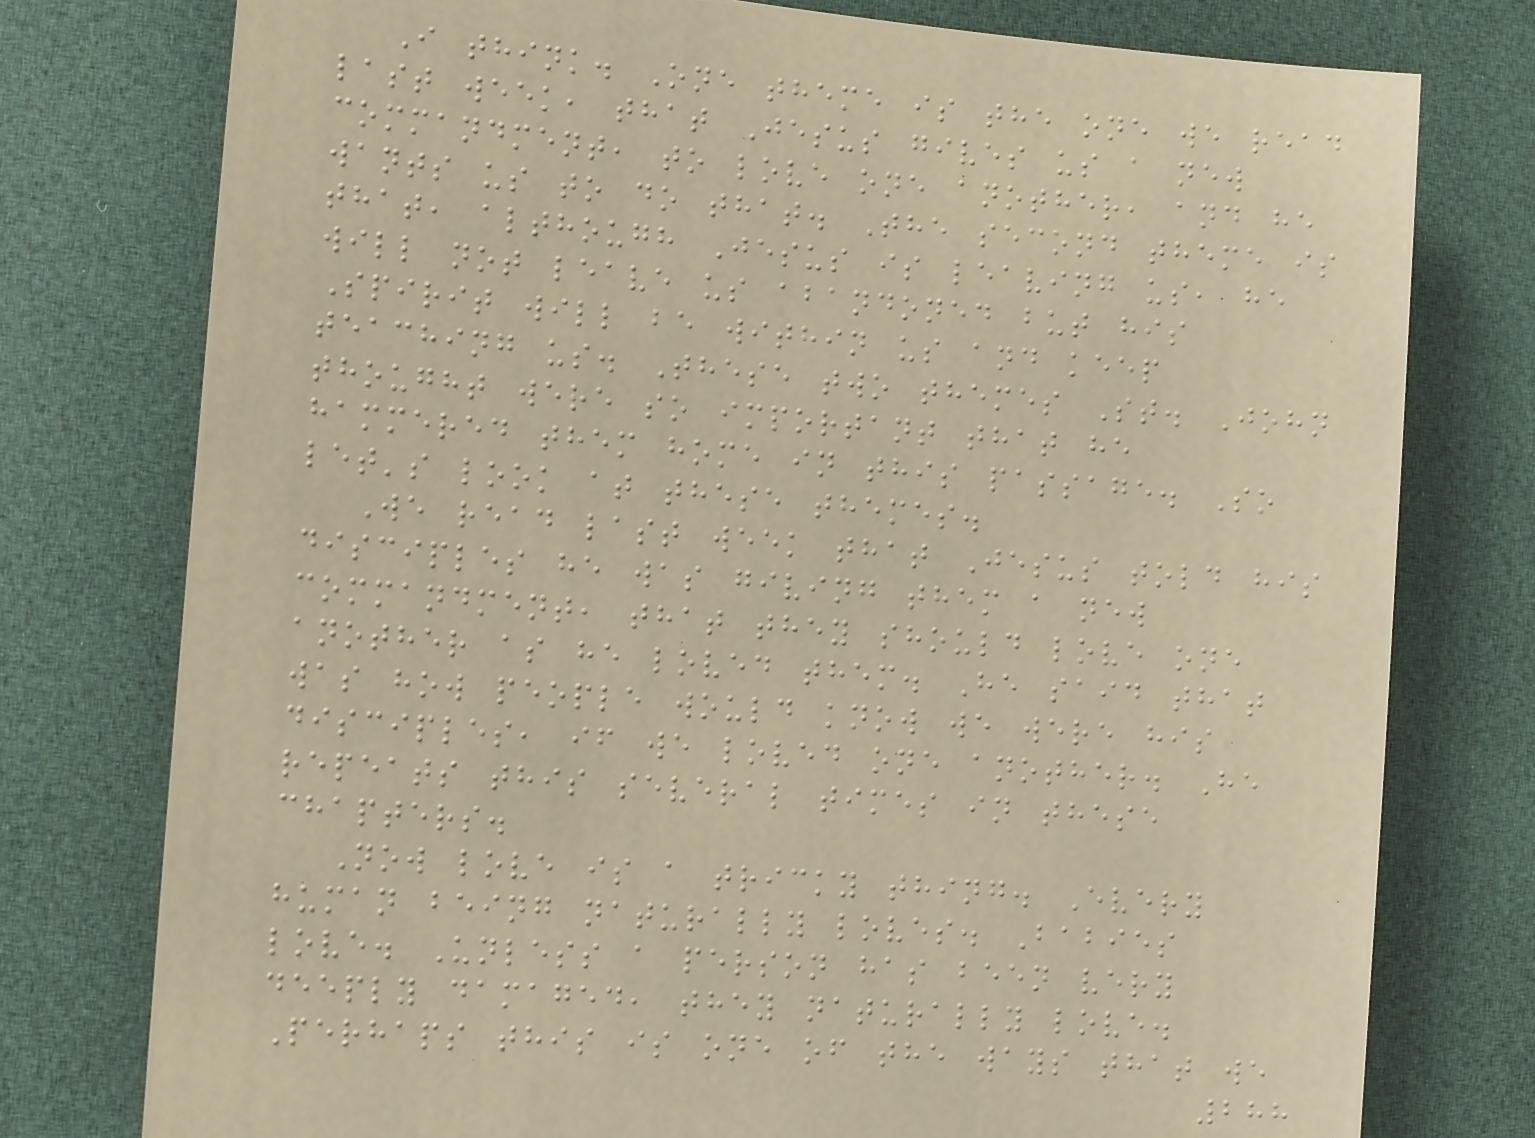I think. One theme is the one we read
last week, that Jesus gives us a new
commandment, to love one another, and he
wants us to do that. The second theme is
that, although Jesus is leaving us, he
will not leave us abandoned but his
Spirit will be within us and keep
teaching us. These two themes St. John
thought were so important that he
hammered them home in this passage. So
let's look at these themes.
We read last week that Jesus told his
disciples he was giving them a new
commandment, that they should love one
another as he loved them. He said that
was how people would know we were his
disciples, if we loved one another. He
repeats this several times in these
chapters.
Now love is a tricky thing. Every
human being naturally loves. Babies
love. Unless a person has been very
deeply damaged, they naturally love.
Perhaps this is one of the ways that we
288
